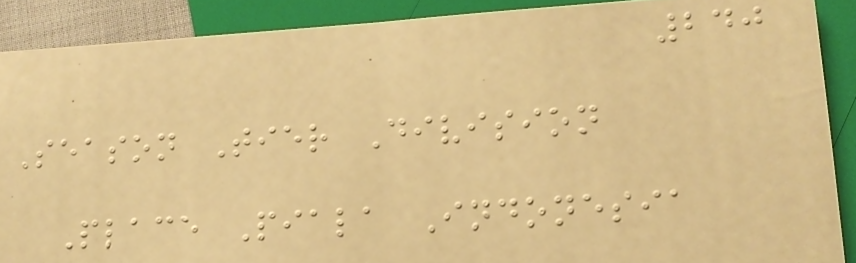240
Season Tier Division
Place Piala Indonesia
